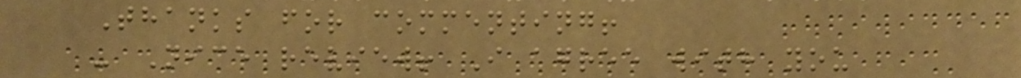Thanks for commenting!
- Nice review! I agree with you
